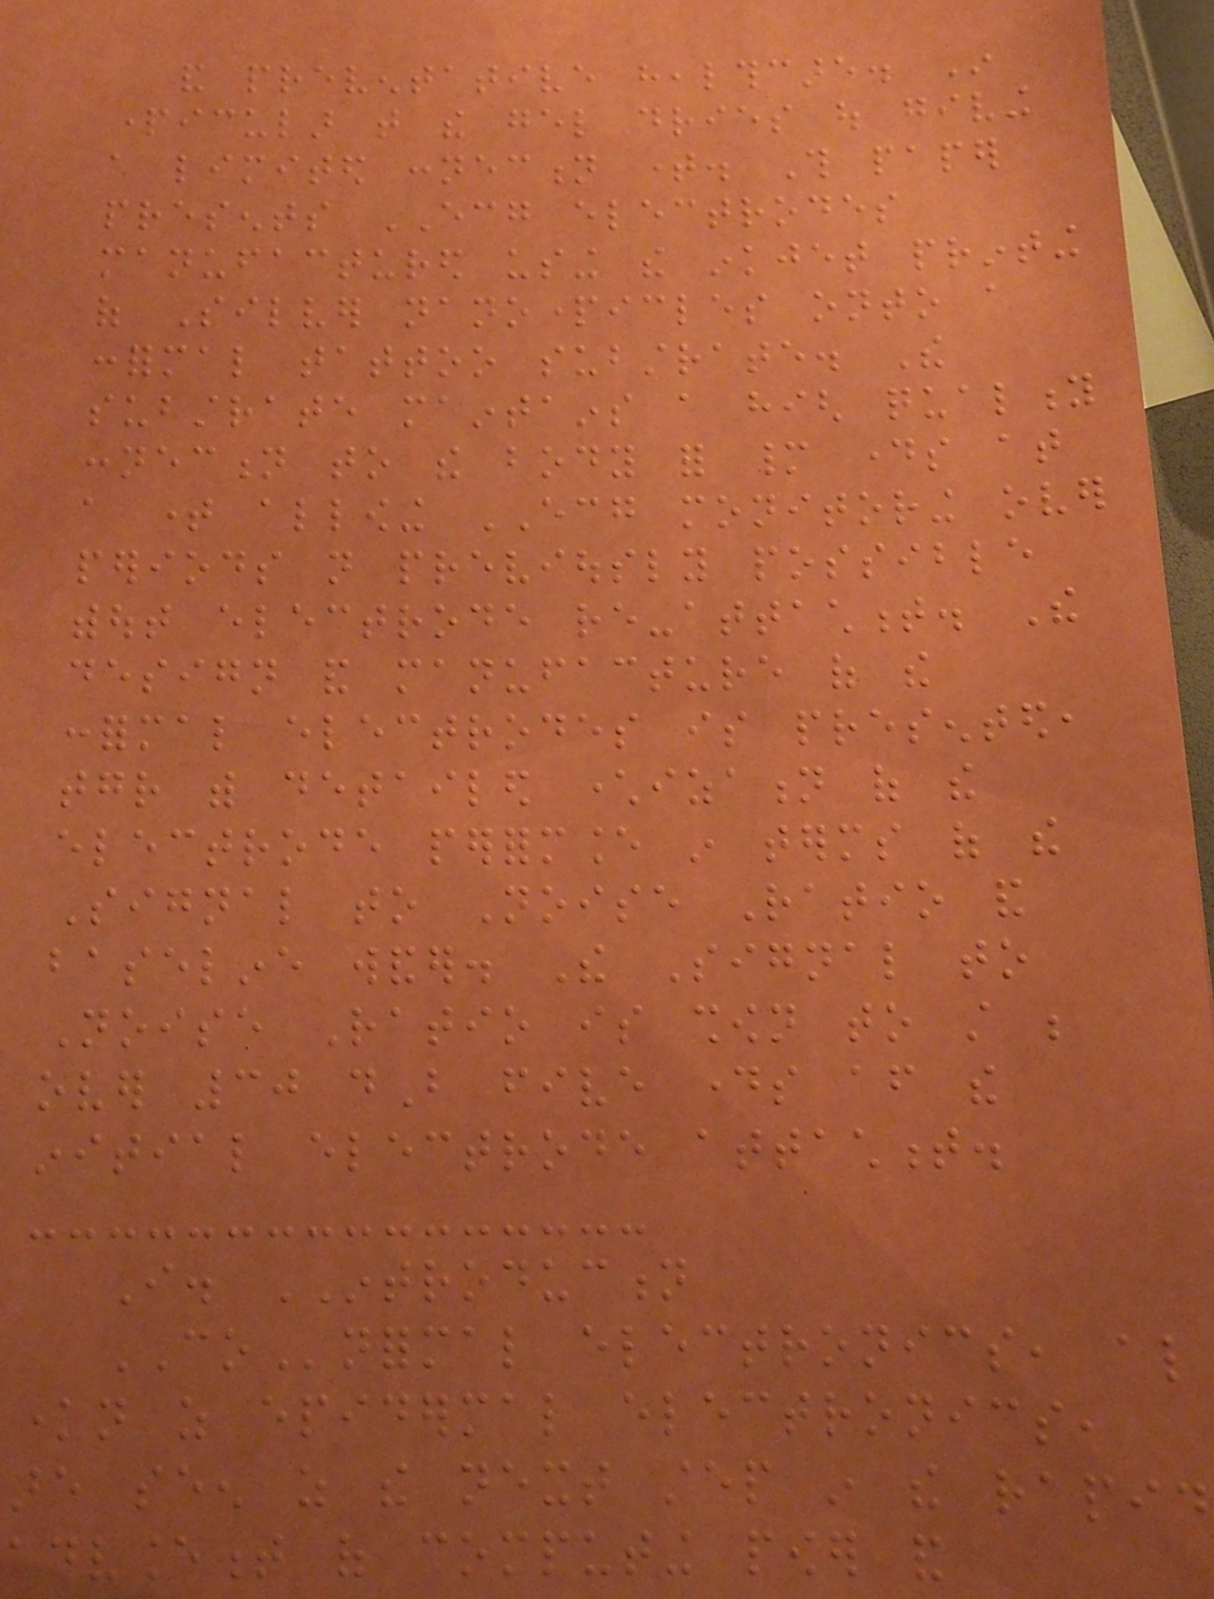and preventative healthcare. In
particular that the gel dries out giving
a limited connection time. This paper
presents ECG electrodes
manufactured using the inkjet printing
of Silver nanoparticles onto a
conformal tattoo substrate. The
substrate maintains a high quality
connection to the body for many days at
a time allowing ECG monitoring over
periods not previously possible
without electrode re-attachment. The
design and manufacture of the
conformal electrodes is presented,
together with detailed characterization of the
electrode performance in terms of the
Signal to Noise Ratio and
baseline wander. The Signal to
Noise Ratio is shown to still be
over 30 dB five days after the
initial electrode attachment.
I. INTRODUCTION
COnformal electronics, also
known as epidermal electronics,
are seen as the next step in the rapid
advancement of computing power and
